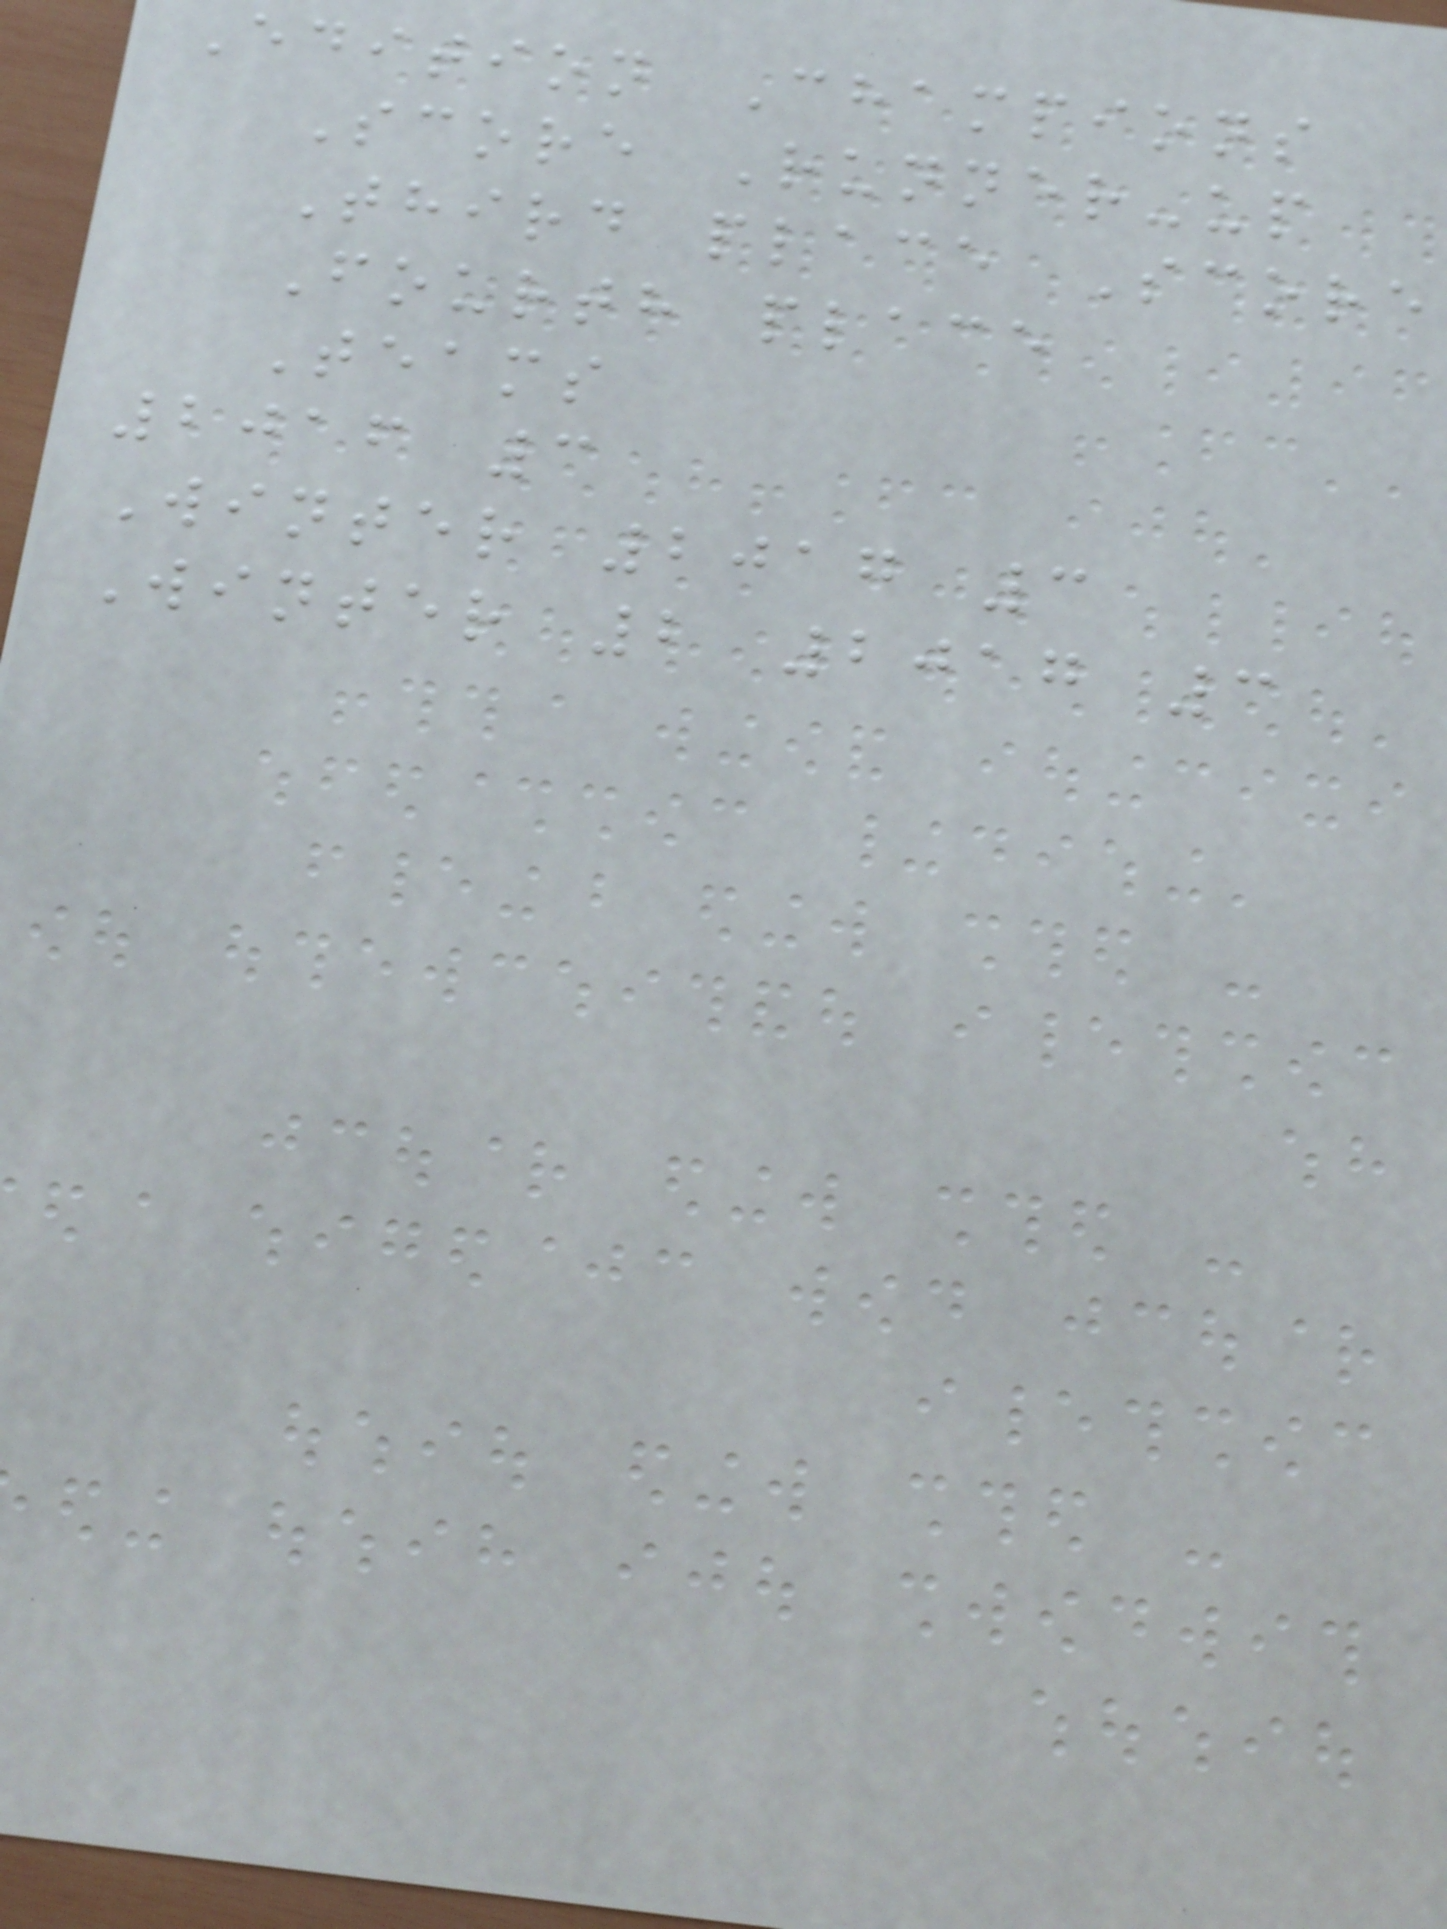Edition Champions
Score Runner-up
Third place Score
Fourth place
Teams
2016 3
Winter 2017 3
Winter 2 2017 3
